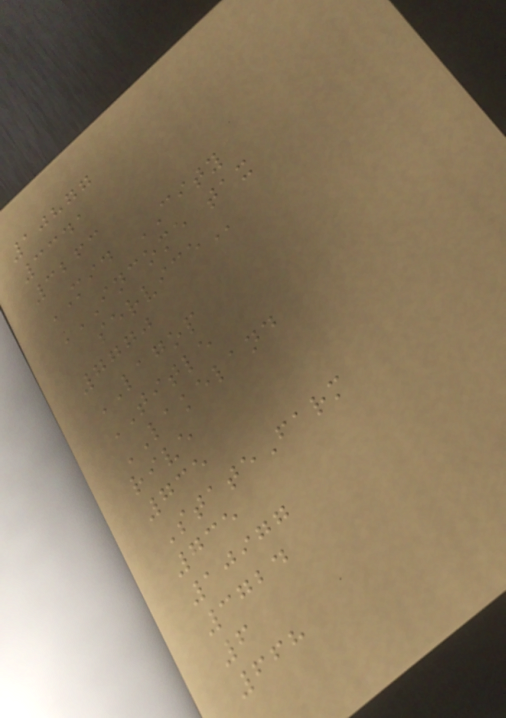10877
3341
3263
MID CITY
INCOME TAX
SERVICE
7770
LAGOP
TITLE
LAKELAND
rive
735
StateFarm
735
10977
3724
6
668
